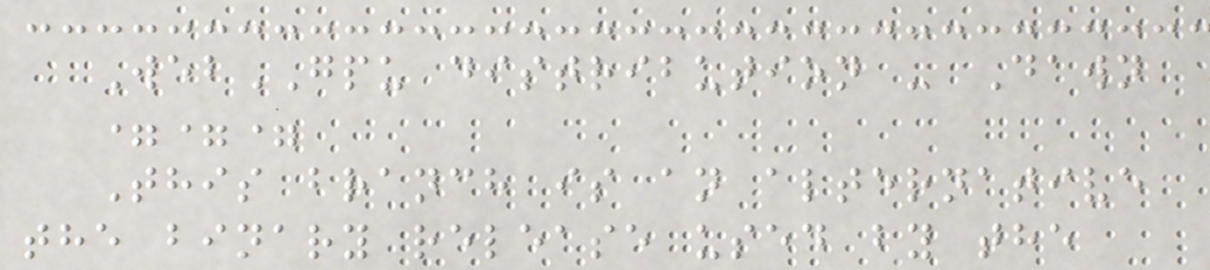WebGPU distribution - Dawn
===
This branch is an alternative
the binary release used by the
